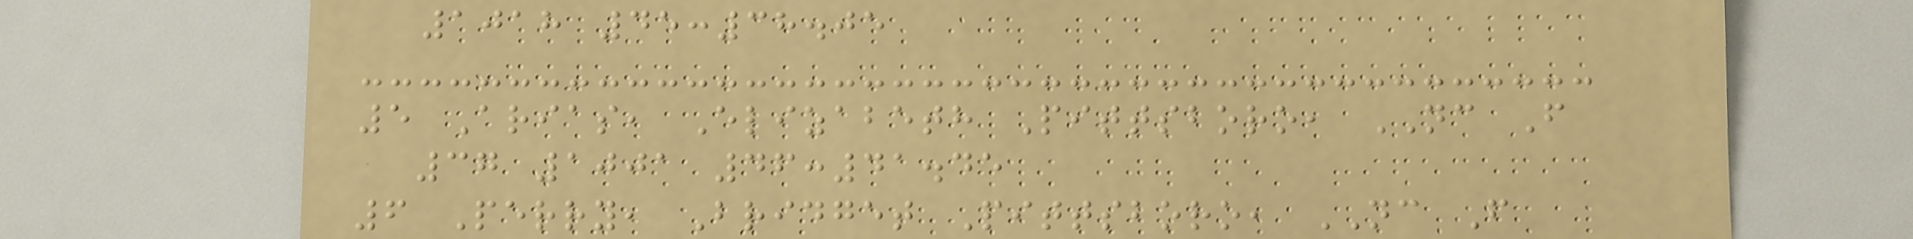1018 45:38.05
5 Arias, Elizabeth Pittsboro, NC F
37 1001 46:41.45
6 Perry, Bridget Pittsboro, NC F
